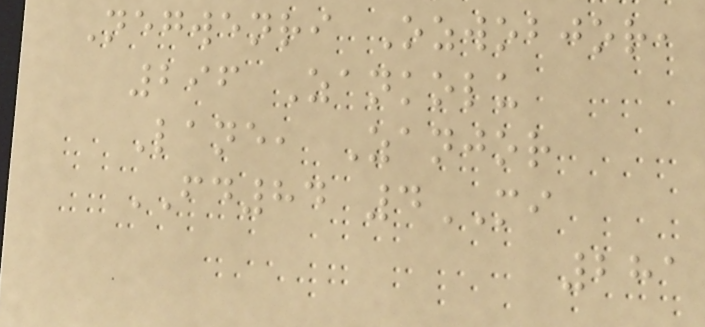Negwenri Ozwobjor,
296 Zankolu
Lane, Zanjor
FD84 4MI
281
